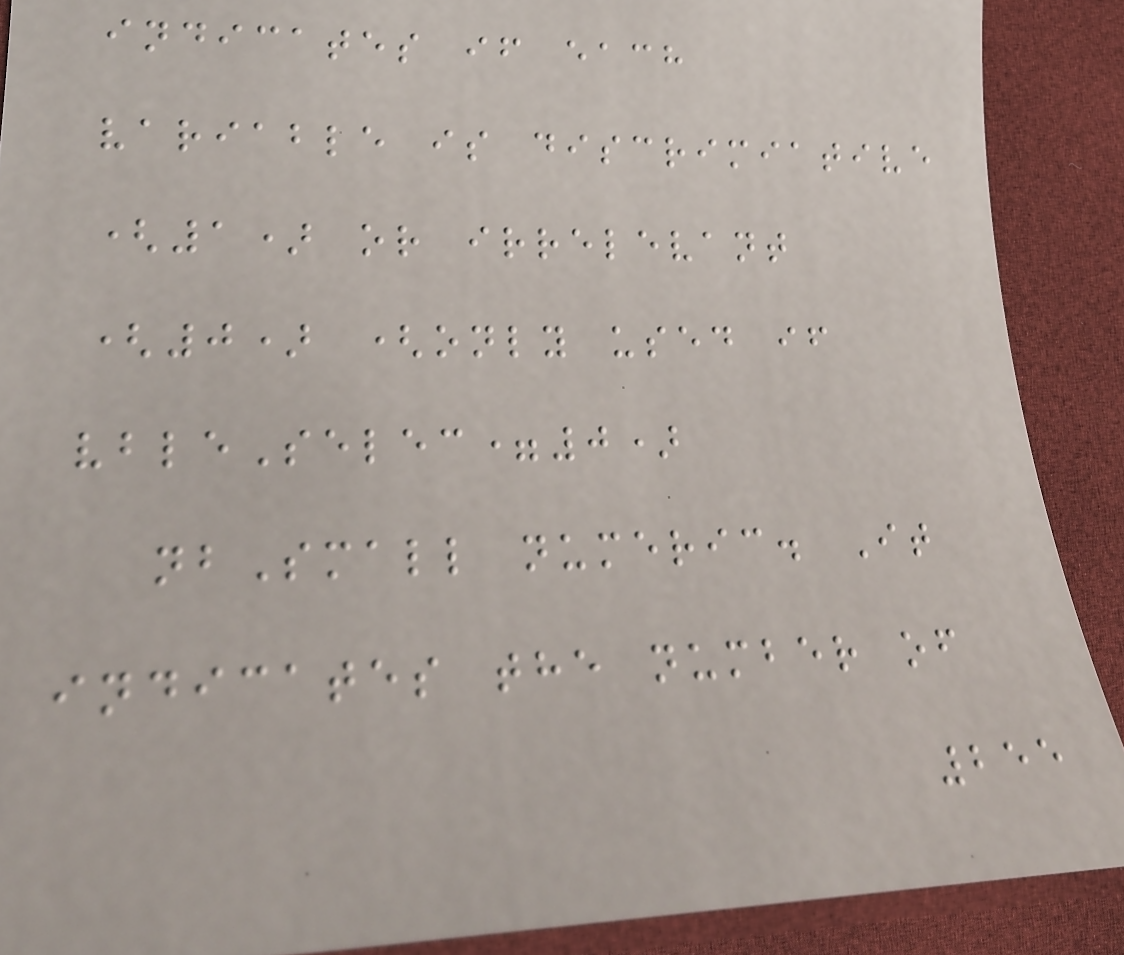indicates if each
variable is discrimiative
(1) or irrelevant
(0) (only used if
vbleSelec=0)
nbSmall numeric. It
indicates the number of
255
